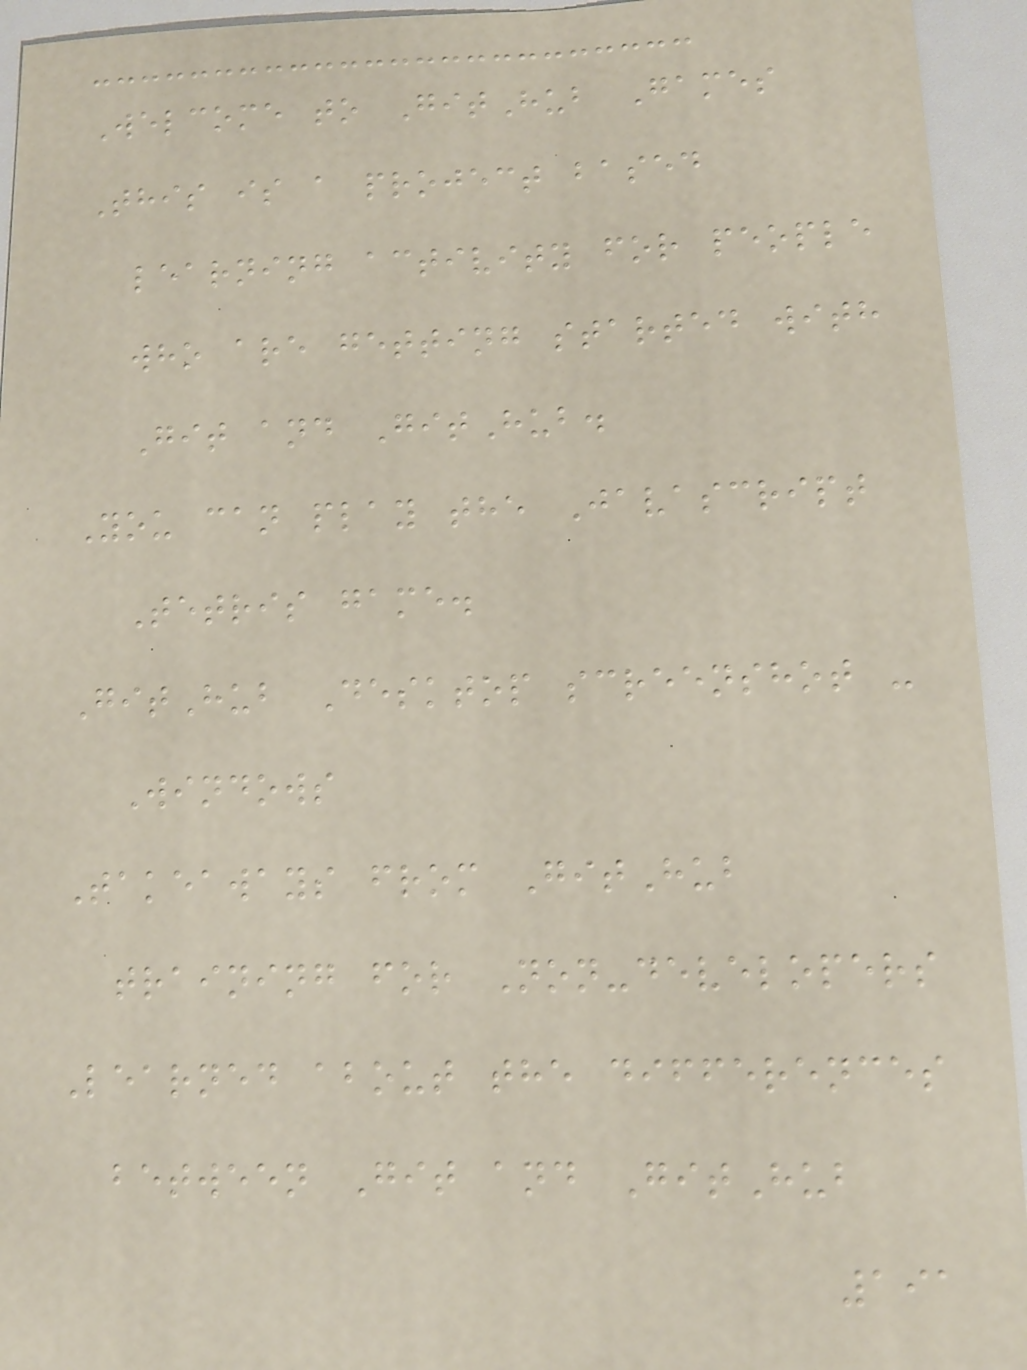Welcome to GitHub Games
This is a project based
learning activity for people
who are getting started with
Git and GitHub.
You can play the Javascript
Tetris game.
GitHub Desktop screenshot -
Windows
Takeaways from GitHub
training for Non-developers
Learned about the differences
between Git and GitHub
191
